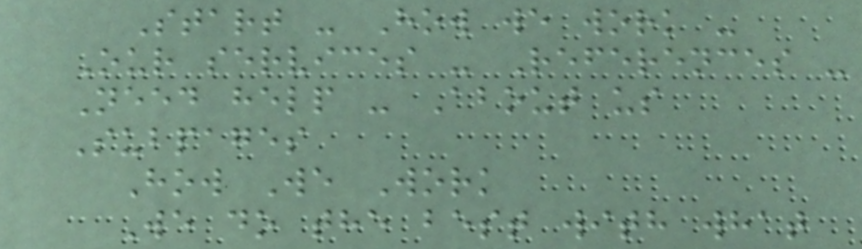Start - How we work -
Our services - References -
Need help - About us
Subpages
How We Work
We do the best with what
